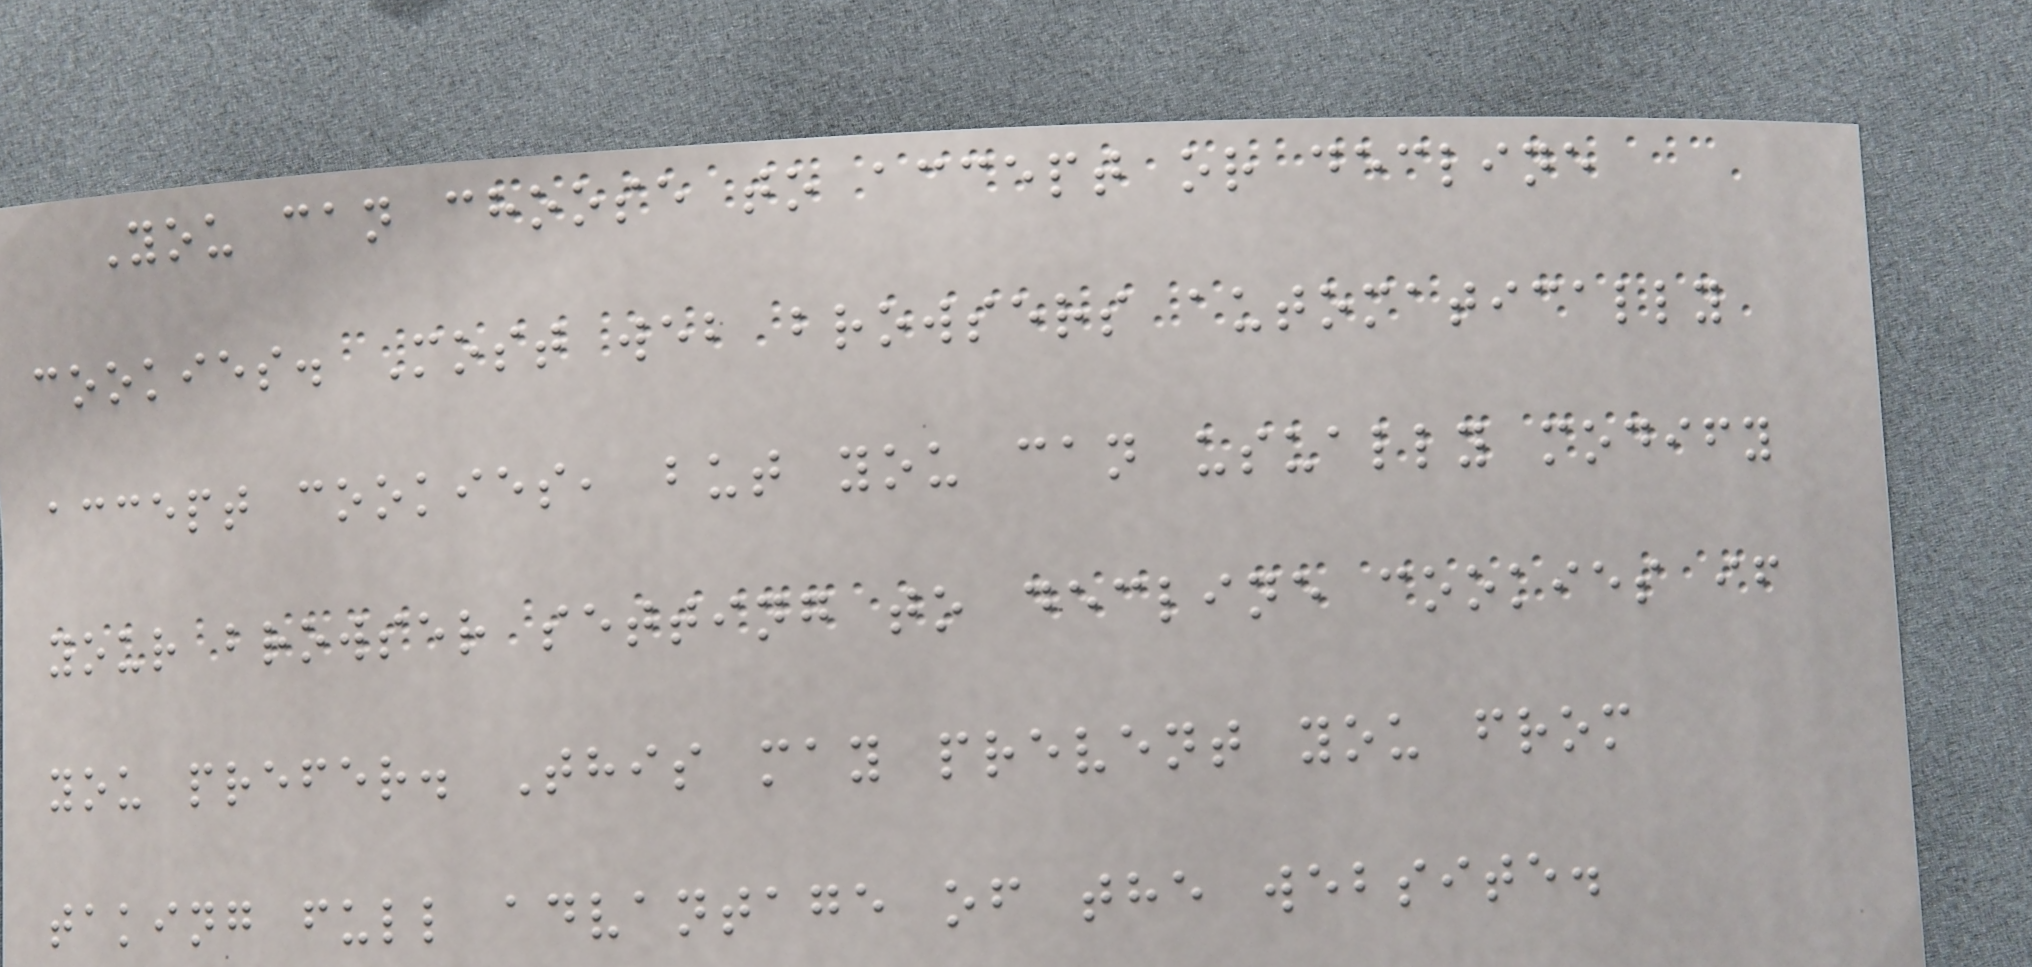You can choose to accept or decline
cookies. Most web browsers automatically
accept cookies, but you can usually modify
your browser setting to decline cookies if
you prefer. This may prevent you from
taking full advantage of the website.
